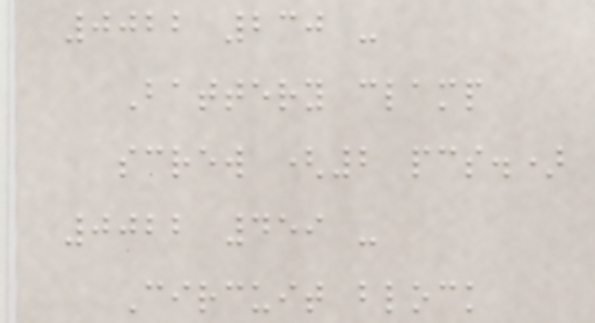0022 230 -
Battery clamp
screw (2 pcs.)
0022 459 -
Circuit block
